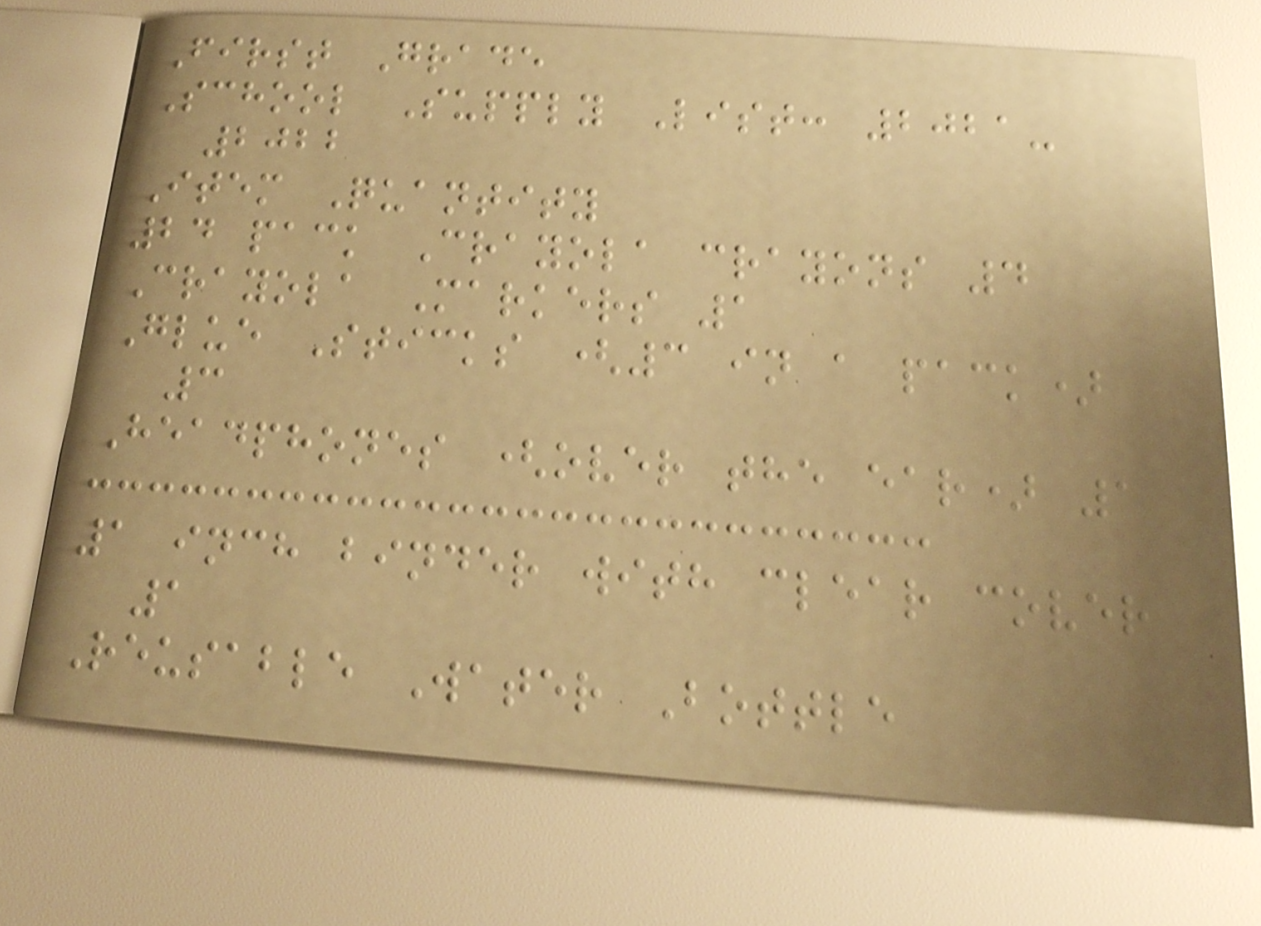First Grade
School Supply List: 2021-
2022
Item Quantity
24 pack Crayola crayons 4
Crayola Markers 1
Glue Sticks (3 in a pack)
3
Headphones (over the ear) 1
1 inch binder with clear cover
1
Reusable Water Bottle
